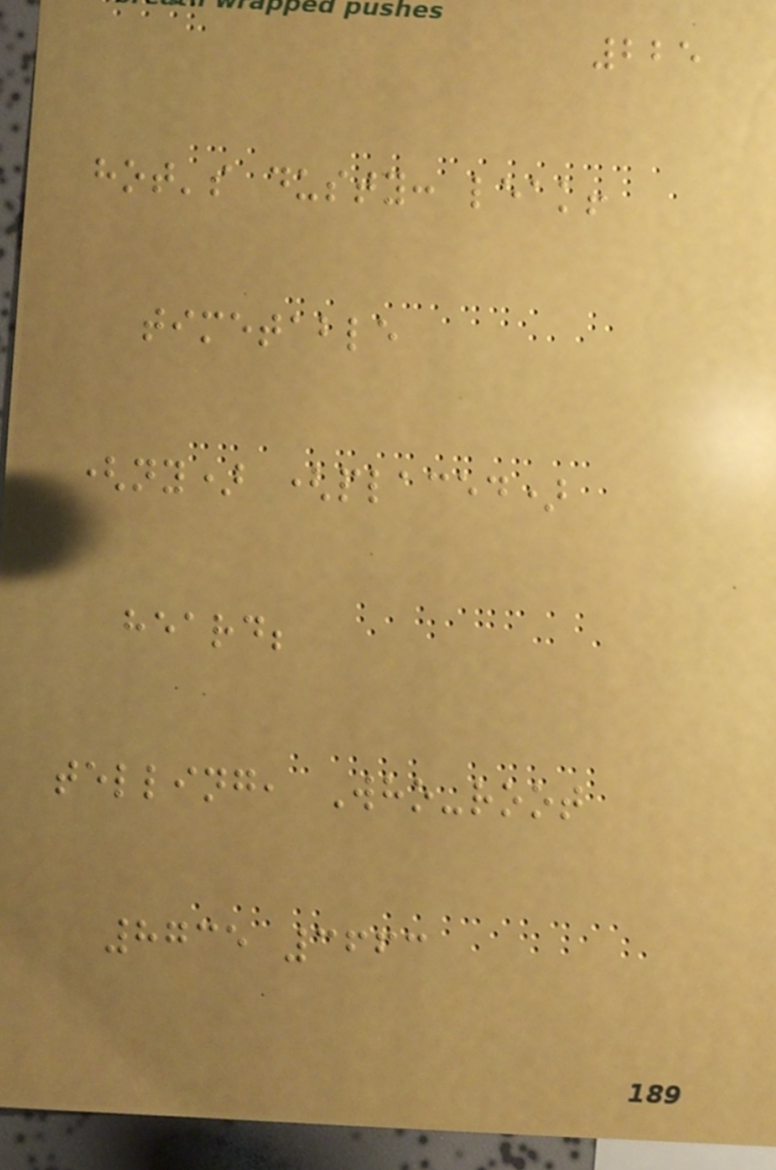225
hot's dusty: leak!
timetable
(ny) (placed)
heard;
telling, Who-root
8735 3663
